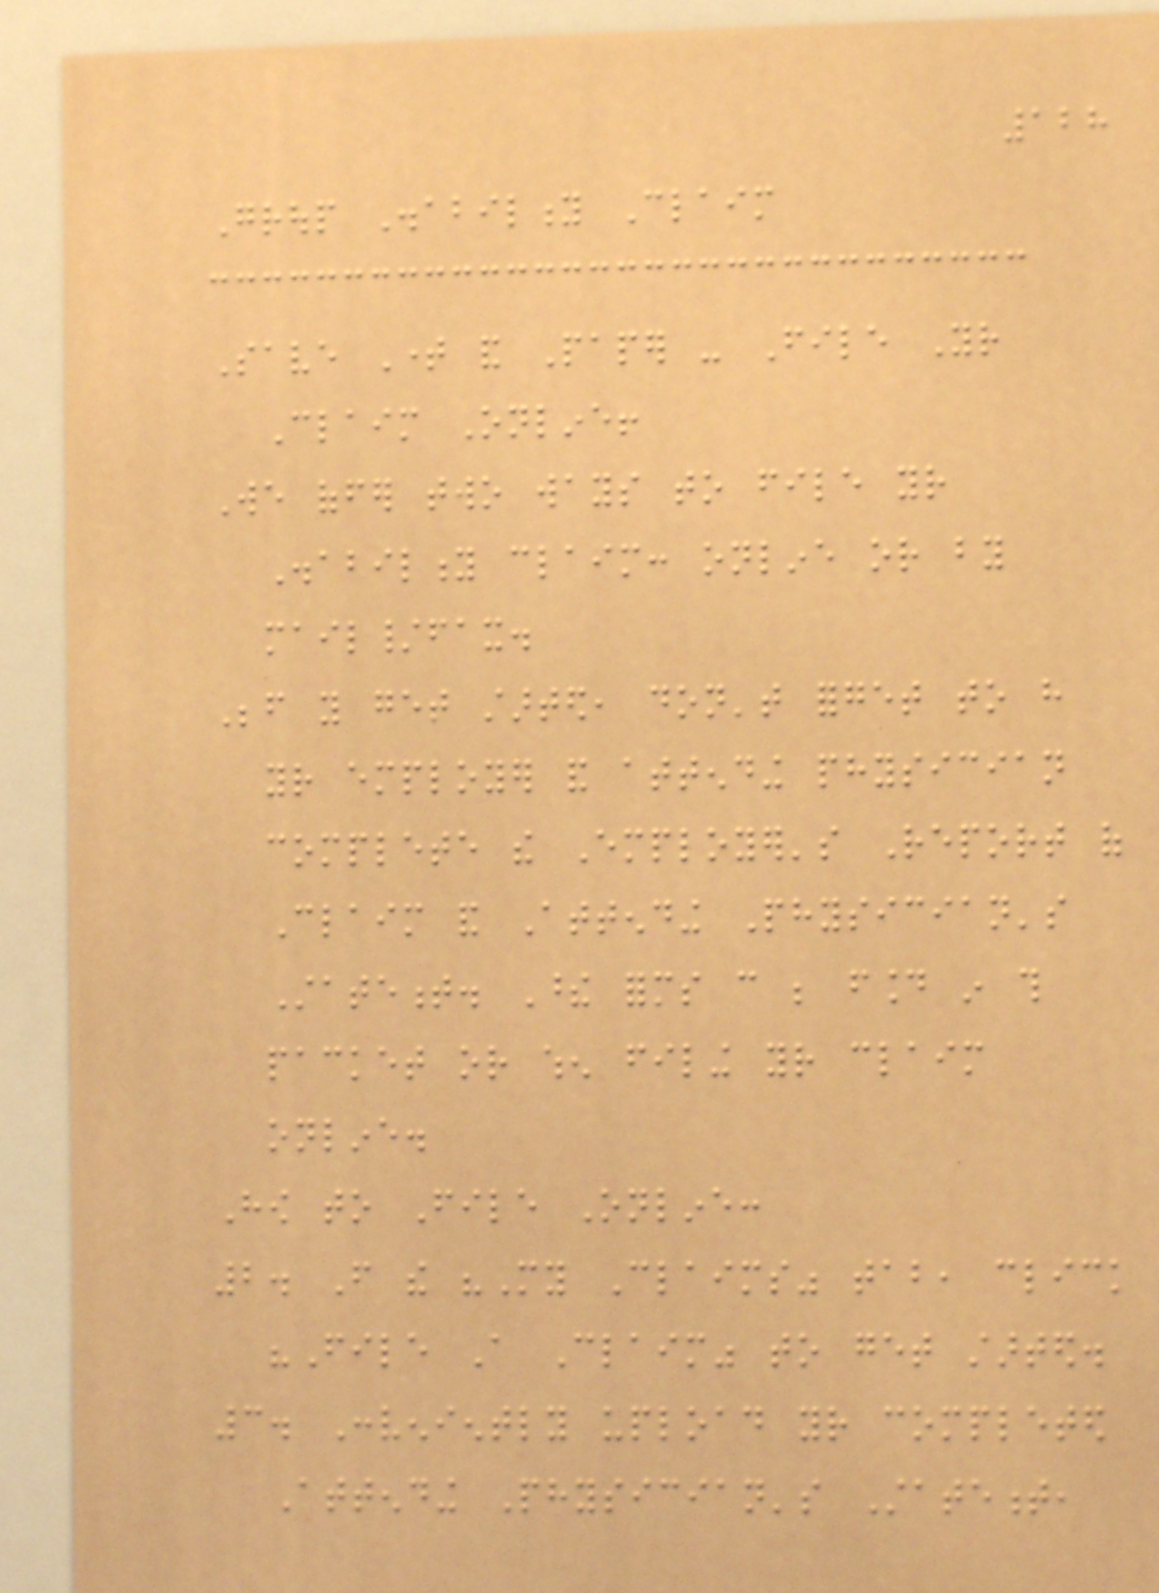128
Group Disability Claim
Save Time and Paper - File Your
Claim Online!
We offer two ways to file your
Disability claim: online or by
mail/fax.
Before you get started, don't forget to have
your employer and attending physician
complete the Employer's Report of
Claim and Attending Physician's
Statement. These forms can be found in this
packet or when filing your claim
online.
How to File Online:
2. From the "My Claims" tab, click
"File A Claim" to get started.
3. Conveniently upload your completed
Attending Physician's Statement,
